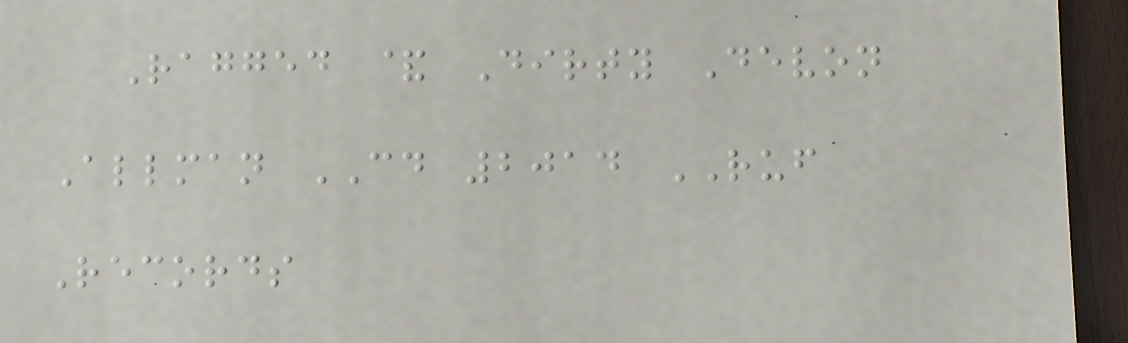Ragged & Dirty Devon
Allman CD 2014 RUF
Records
